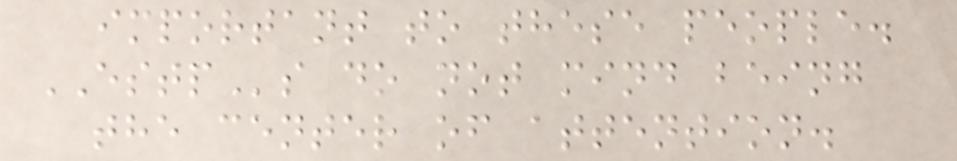important to these people.
ESTPs do not mind being
the center of attention.
